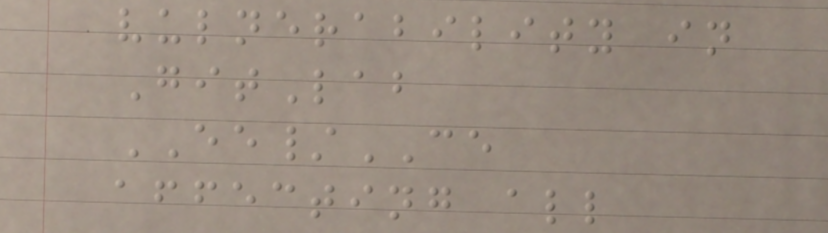vulnerability in
GitLab
EE/CE
affecting all
